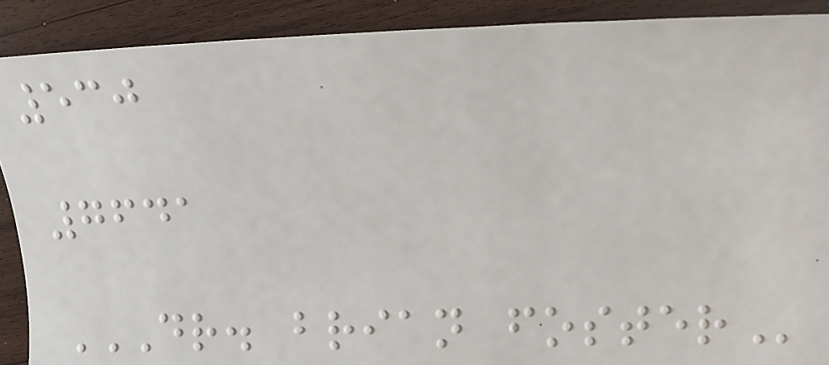530
7641
DR. BRIAN FOSTER
